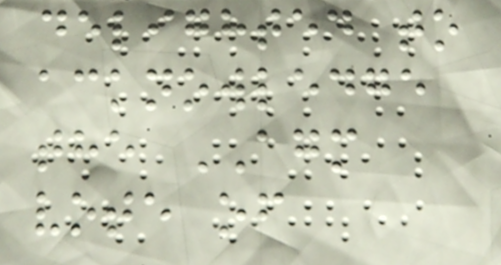delighted to
acknowledge
the AGM
vote of
